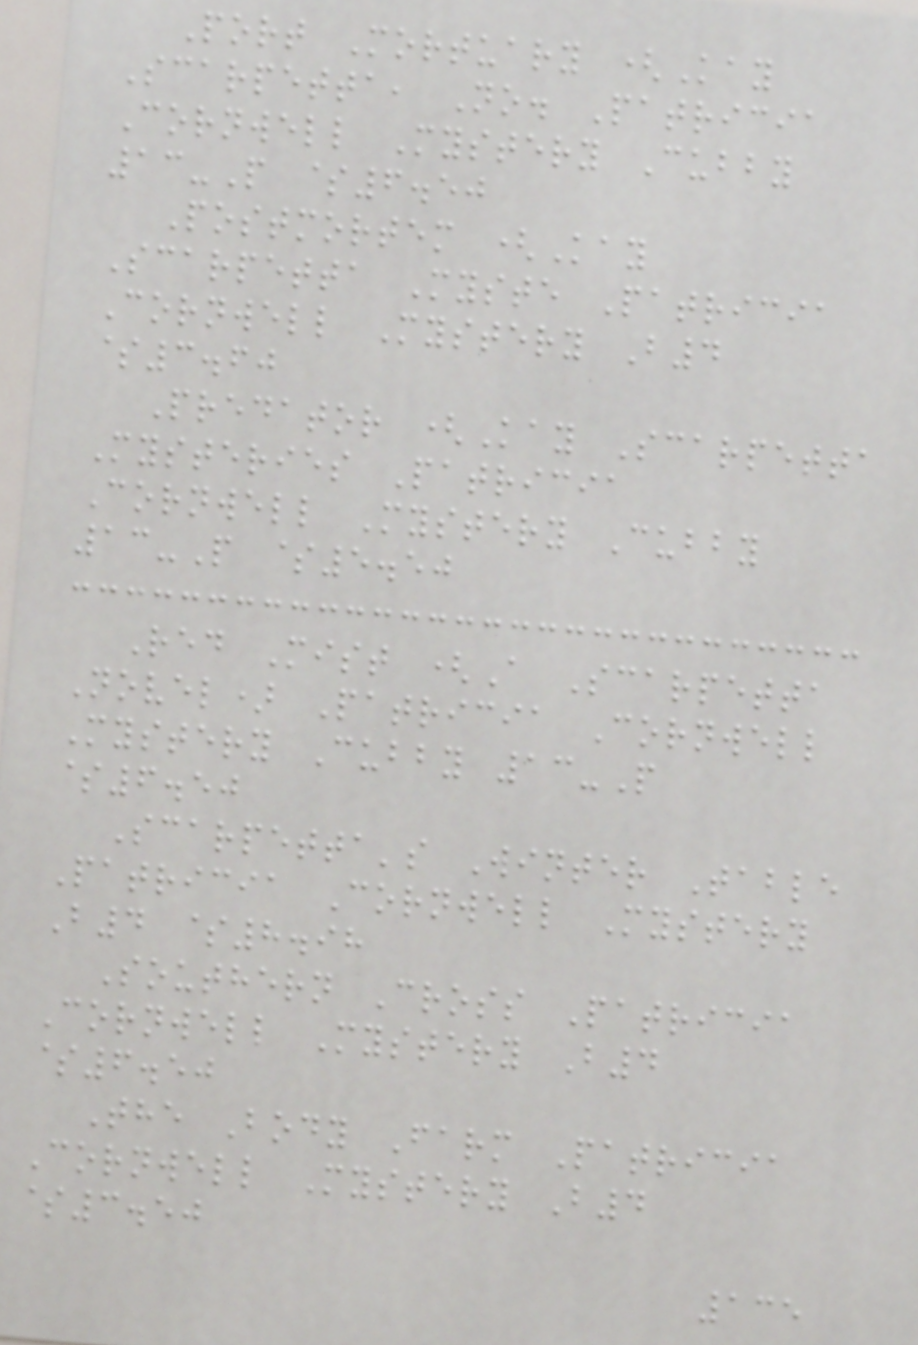Port Mortuary (Kay
Scarpetta, No. Patricia
Cornwell Mystery Cubby
13-P $6.50
Postmortem (Kay
Scarpetta Myste Patricia
Cornwell Mystery B4
$3.60
Predator (Kay Scarpetta
Mysteries Patricia
Cornwell Mystery Cubby
13-P $5.50
Red Mist (A Scarpetta
Novel) Patricia Cornwell
Mystery Cubby 13-P
$6.50
Scarpetta's Winter Table
Patricia Cornwell Mystery
B4 $8.98
Southern Cross Patricia
Cornwell Mystery B4
$6.50
The Body Farm Patricia
Cornwell Mystery B4
$3.50
135
